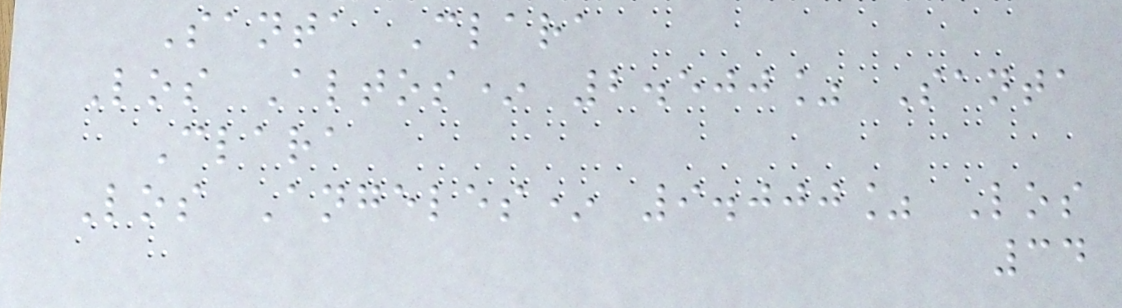Santa Clara
Los Altos* 2.500% Santa
Clara
Los Angeles* 9.000% Los
34
